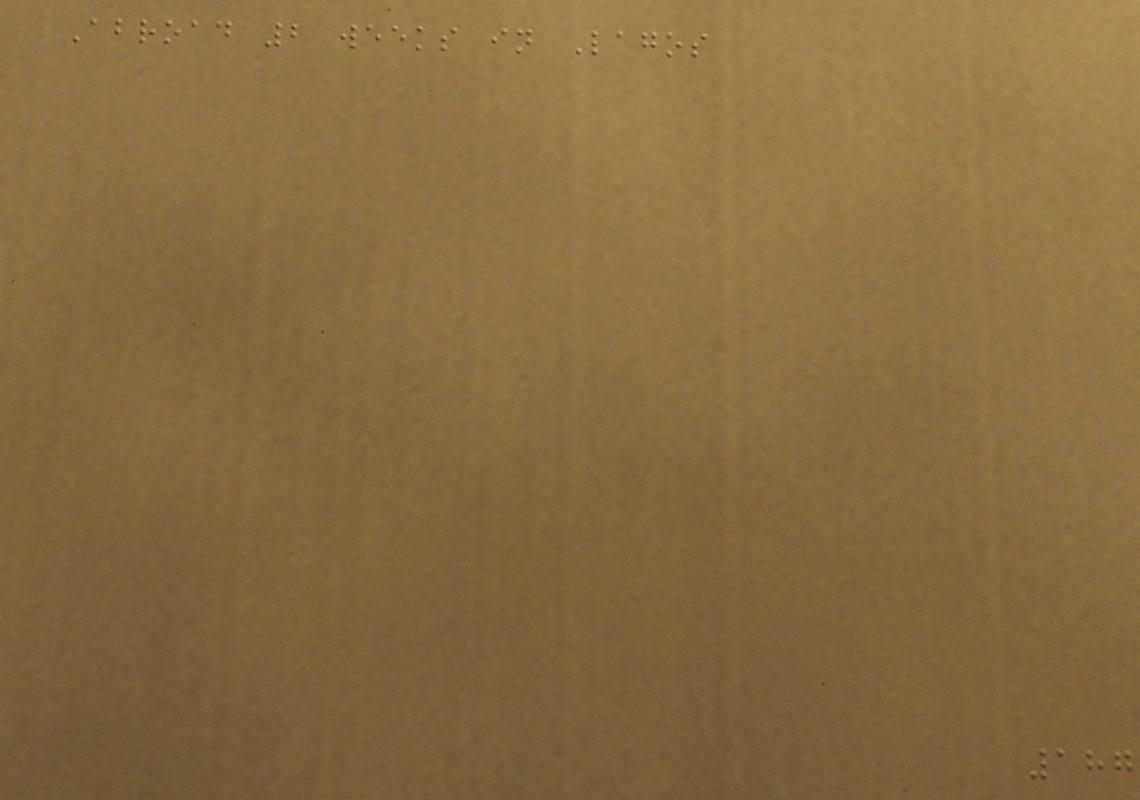Abroad 2 weeks in Lagos
187
